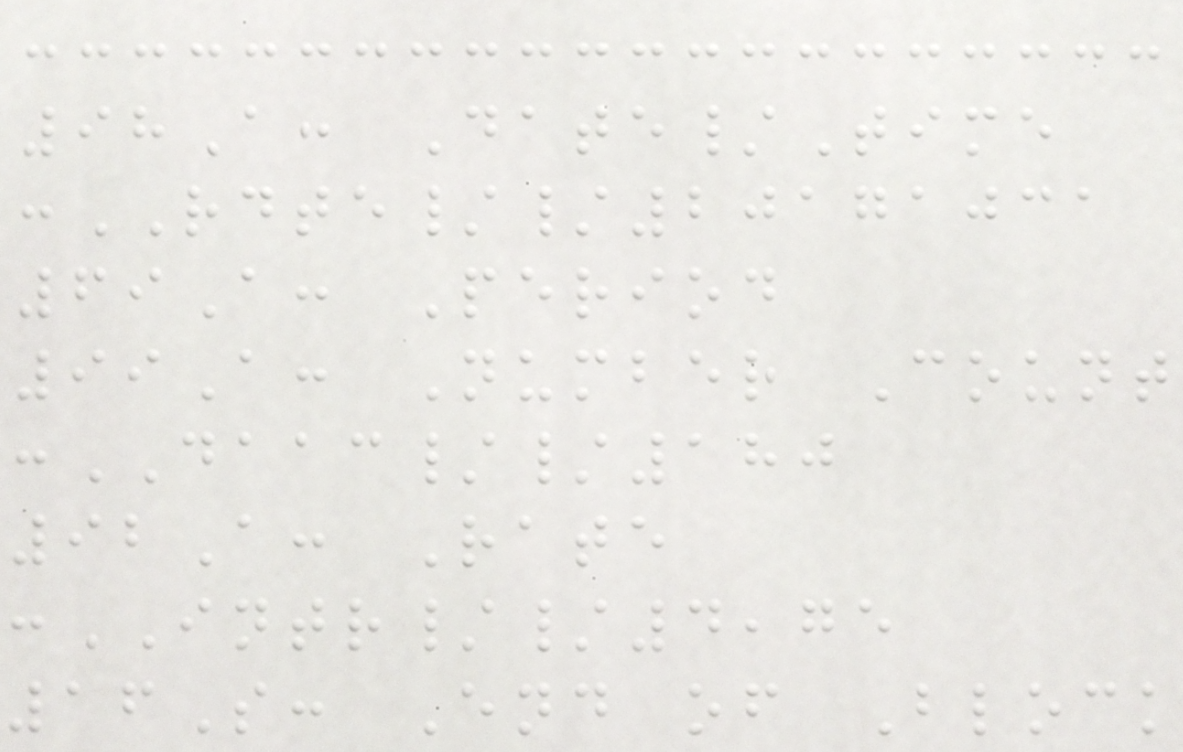98A: Date/Time
:RDTE//20171031
69A: Period
99A: Number Count
:DAAC//180
92A: Rate
:INTR//4,75
16S: End of Block
